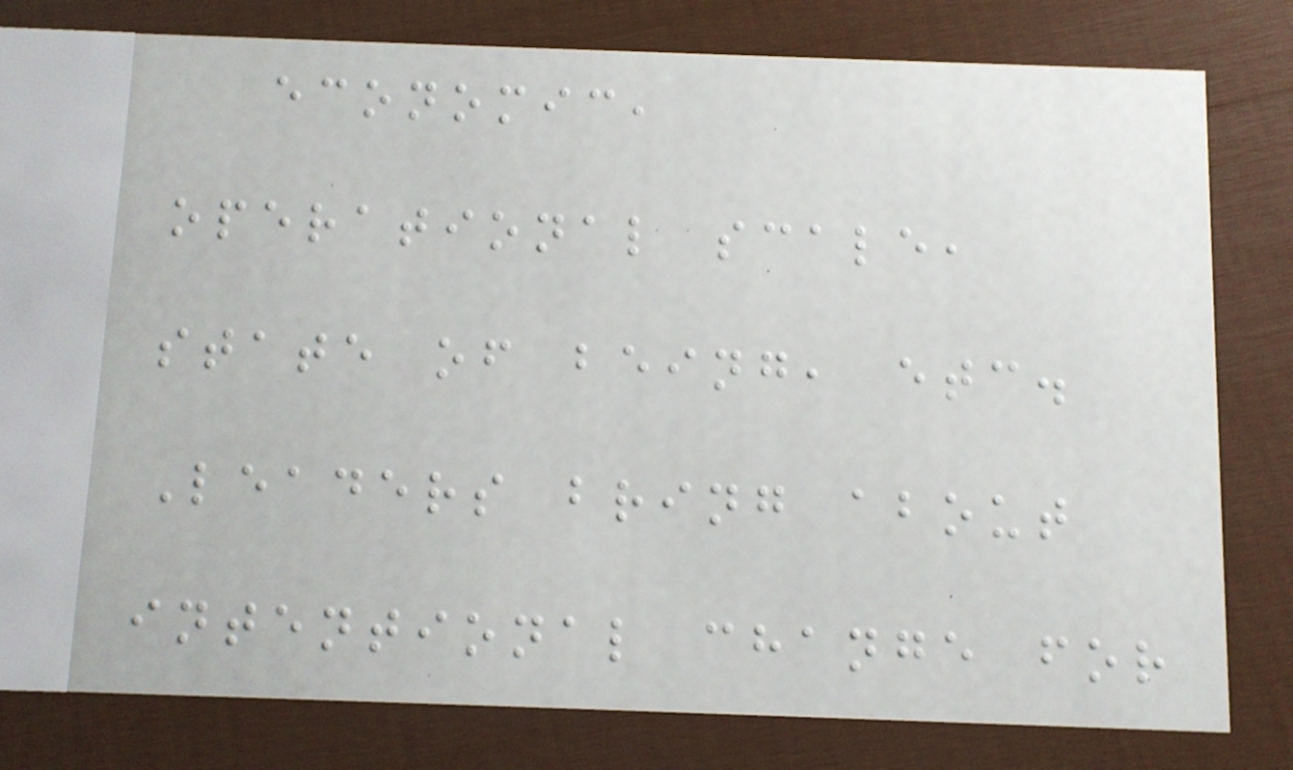economic,
operational scale,
state of being, etc.
Leaders bring about
intentional change for
